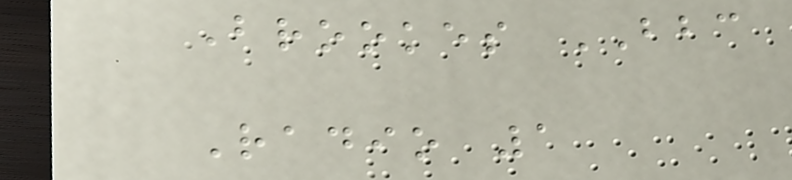Brookes BBC
Radio 1
